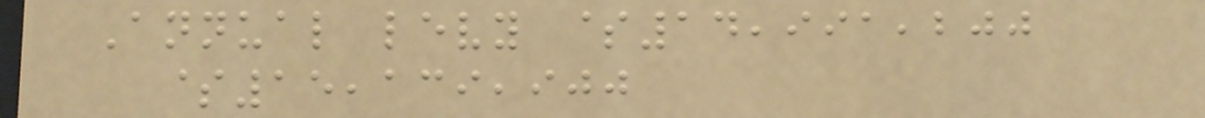Annual levy $14,991,200
$15,139,900
